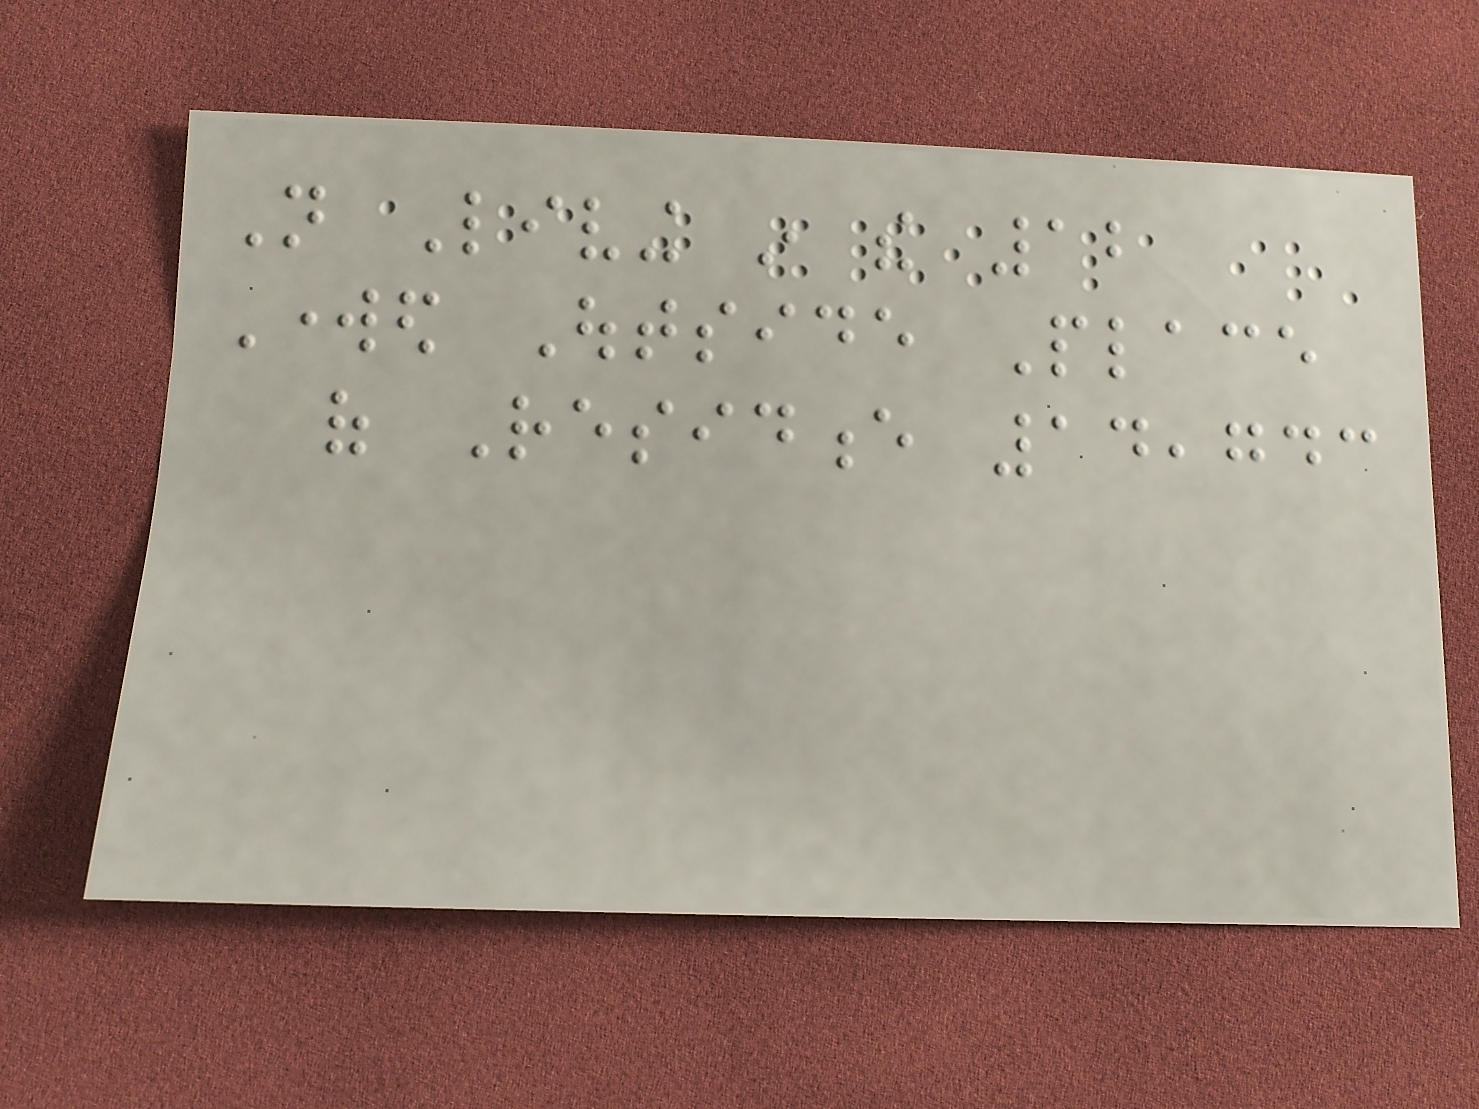Not Living in the 12
Worked Outside Place
of Residence 14,743
